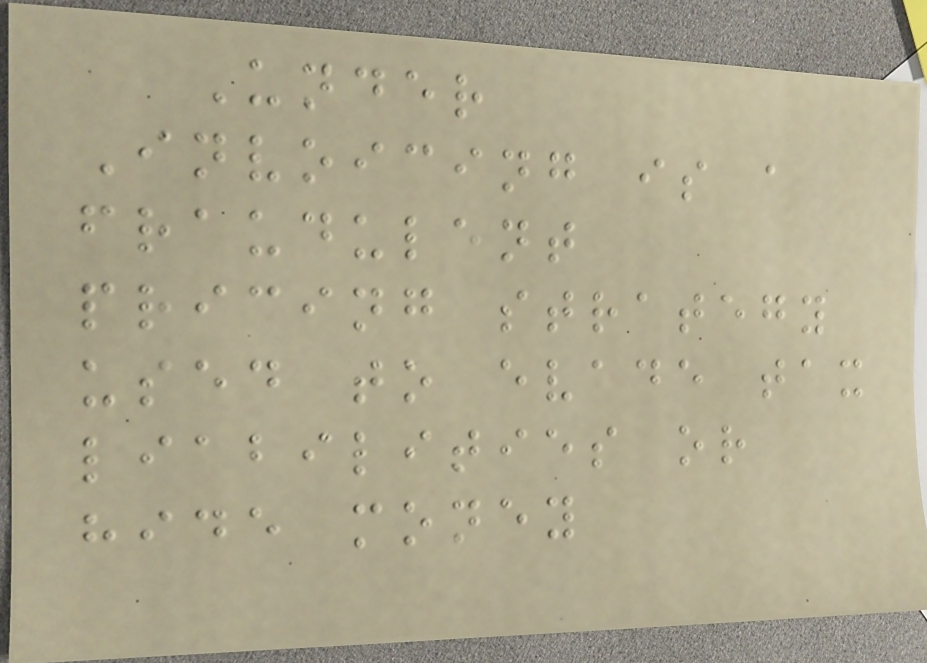Under
Invoicing is a
fraudulent
pricing strategy
used to evade tax
liabilities or
hide money
